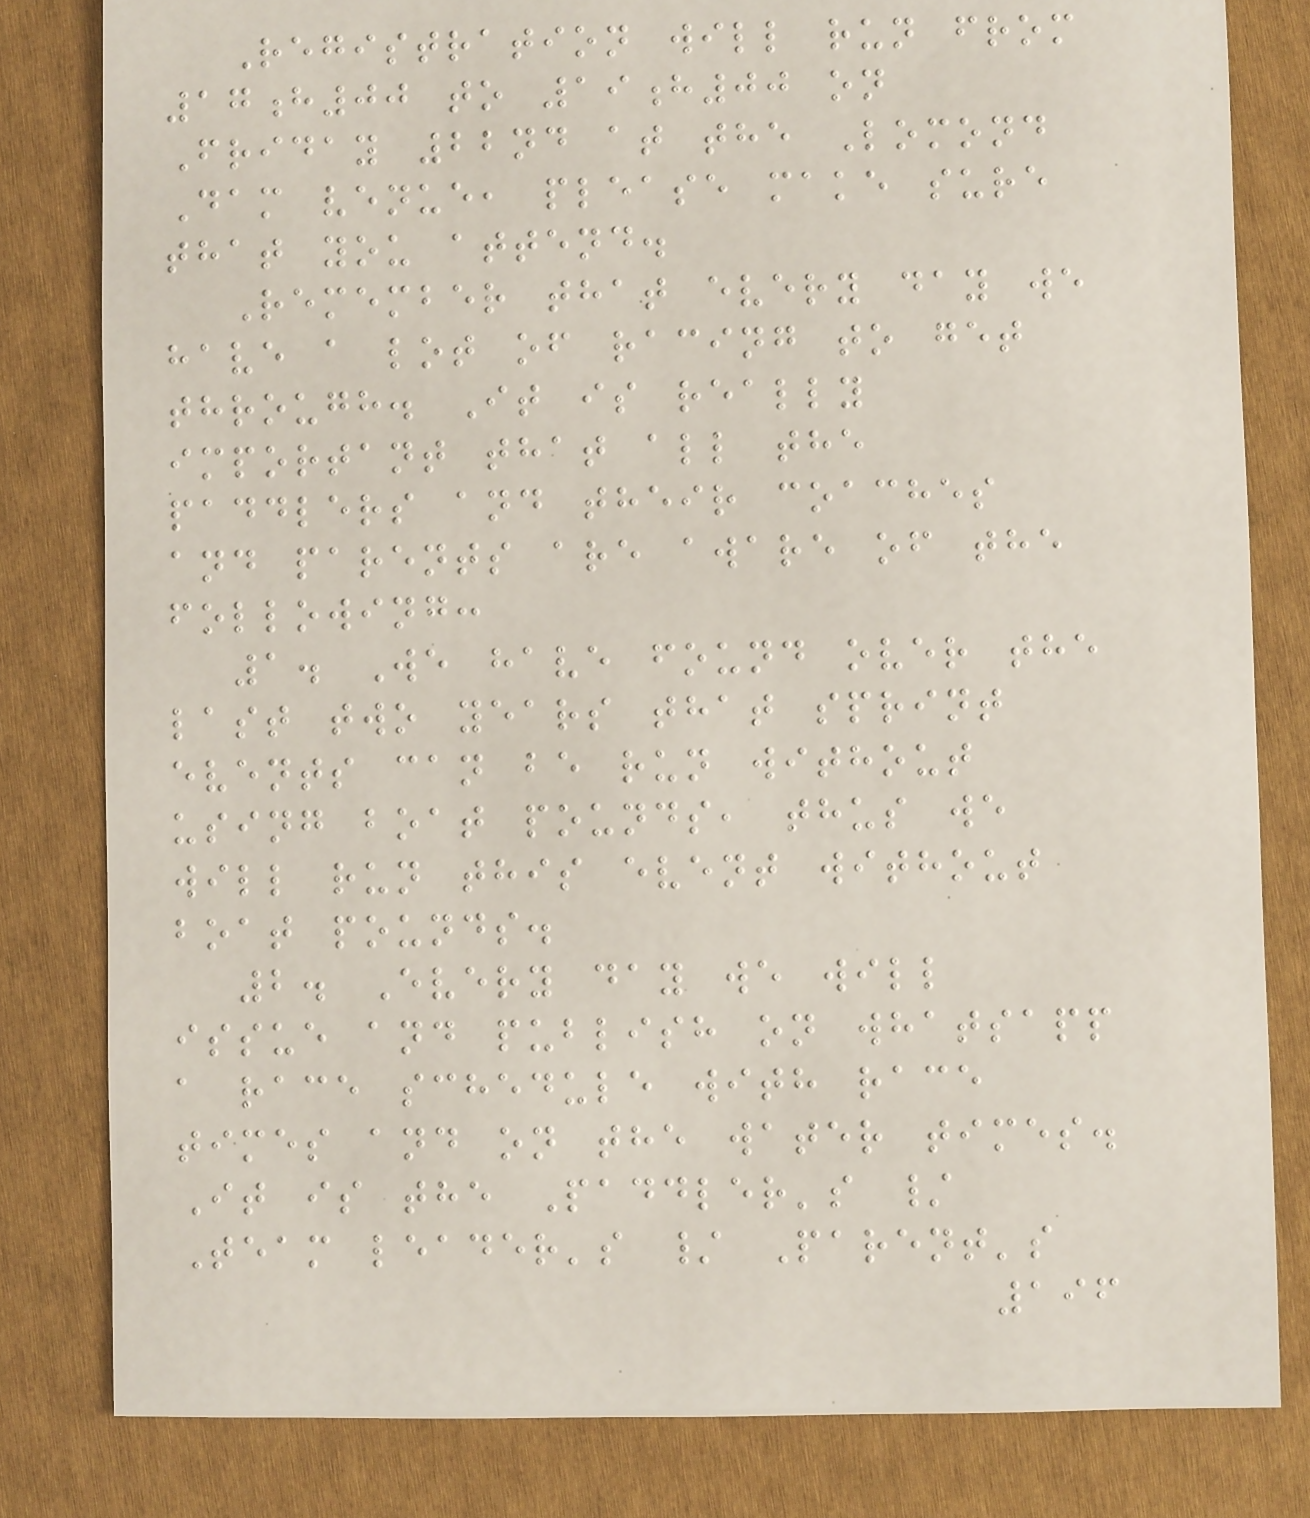Registration will run from
17h00 to 19h00 on
Friday 22nd at the Lomond
Dam venue, please make sure
that you attend.
Remember that every day we
have a lot of racing to get
through. It is really
important that all the
paddlers and their coaches
and parents are aware of the
following:
1. We have found over the
last two years that sprint
events can be run without
using boat pounds, thus we
will run this event without
boat pounds.
2. Every day we will
issue and publish on whatsapp
a race schedule with race
times and on the water times.
It is the Paddler's /
Team leader's / Parent's
196
